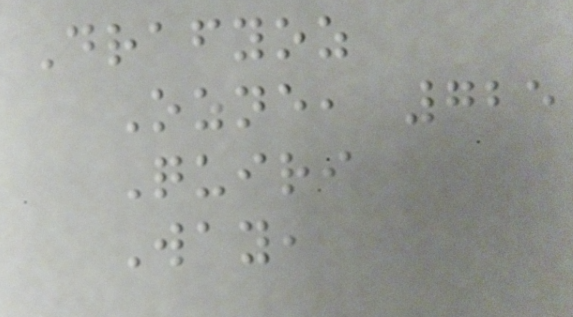Drafyoz
Ozne, 725
Quiri
Way,
